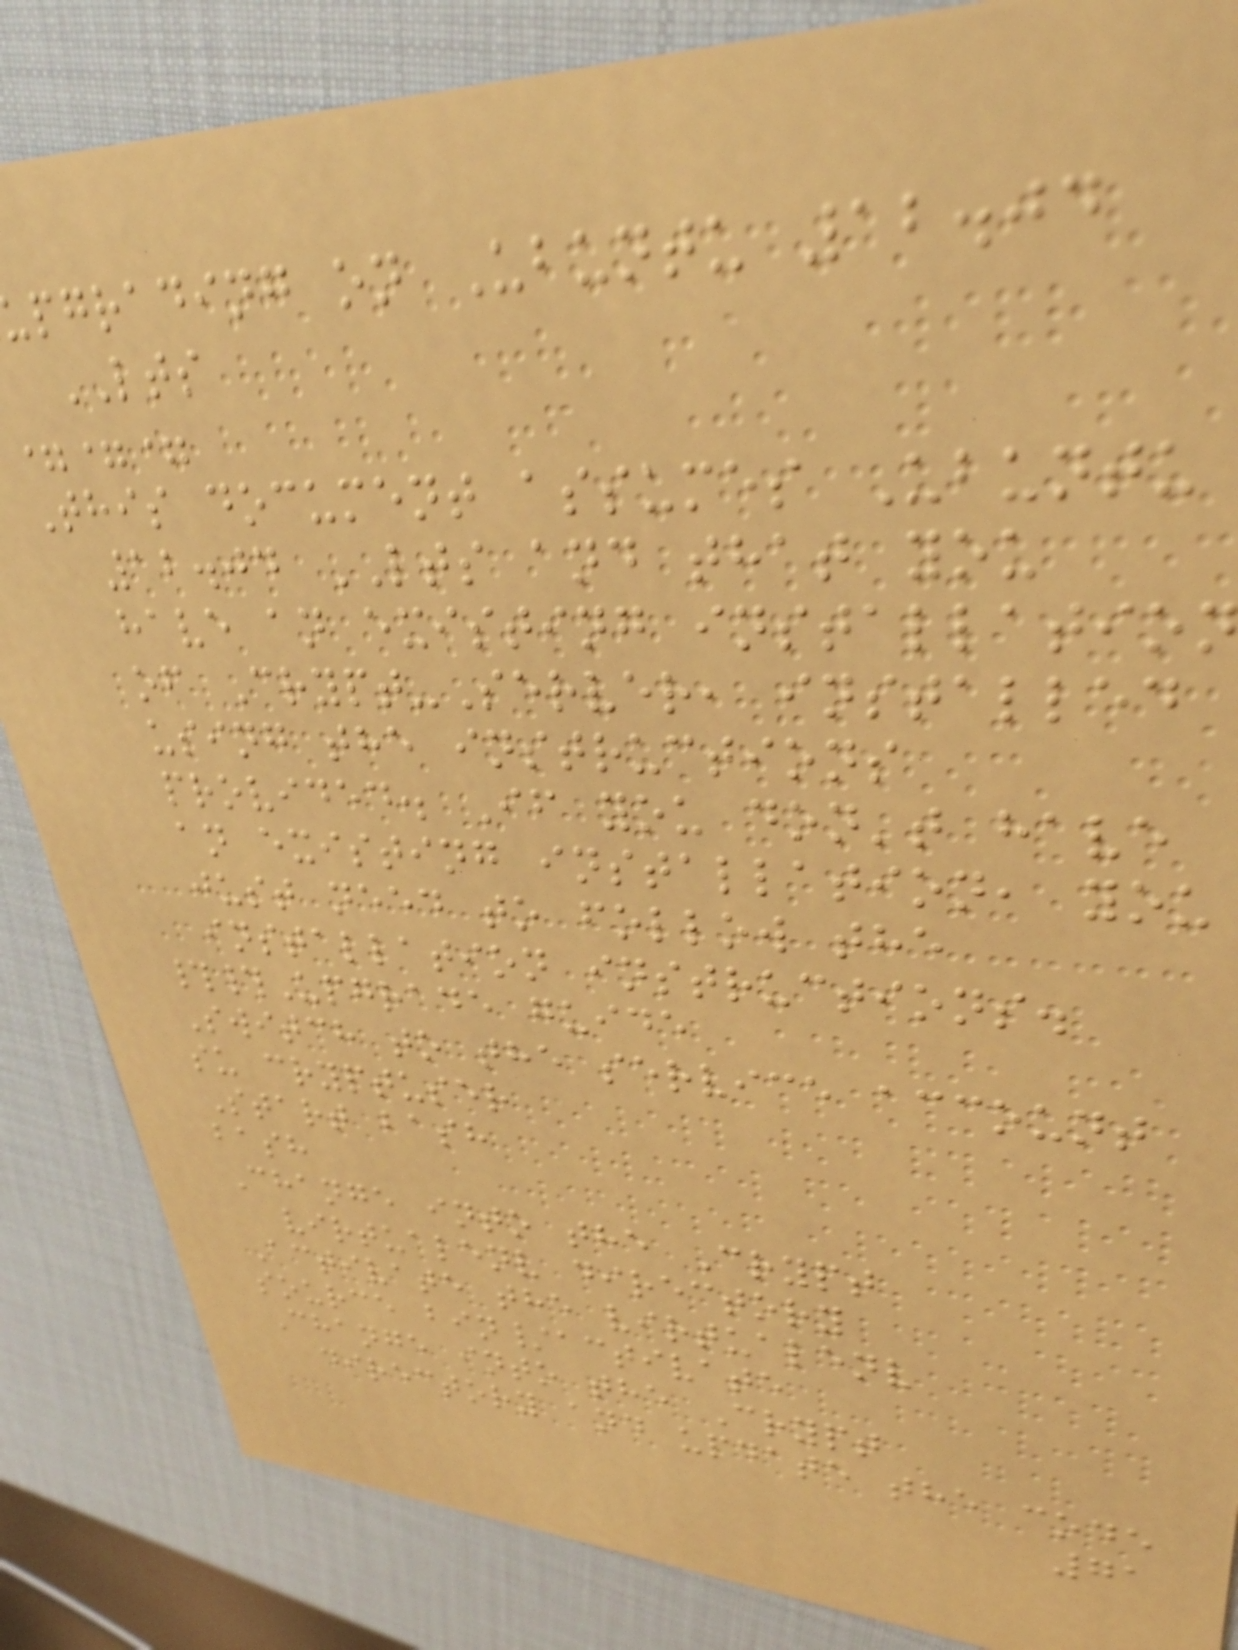pgrading on Ubuntu 12.04
LTS
===
This document assumes Ubuntu
12.04 LTS and that you
have an existing installatio
of Crypt-Server, installed
using the instructions
provided. If you don't have
an existing installation, you
just need to follow the
installation instructions.
##Upgrade guide
Switch to the service account
su cryptuser
Start bash
bash
Change into the Crypt
virtualenv directory
Activate the virtualenv
source bin/activate
Change into the Crypt
directory and update the code
71
